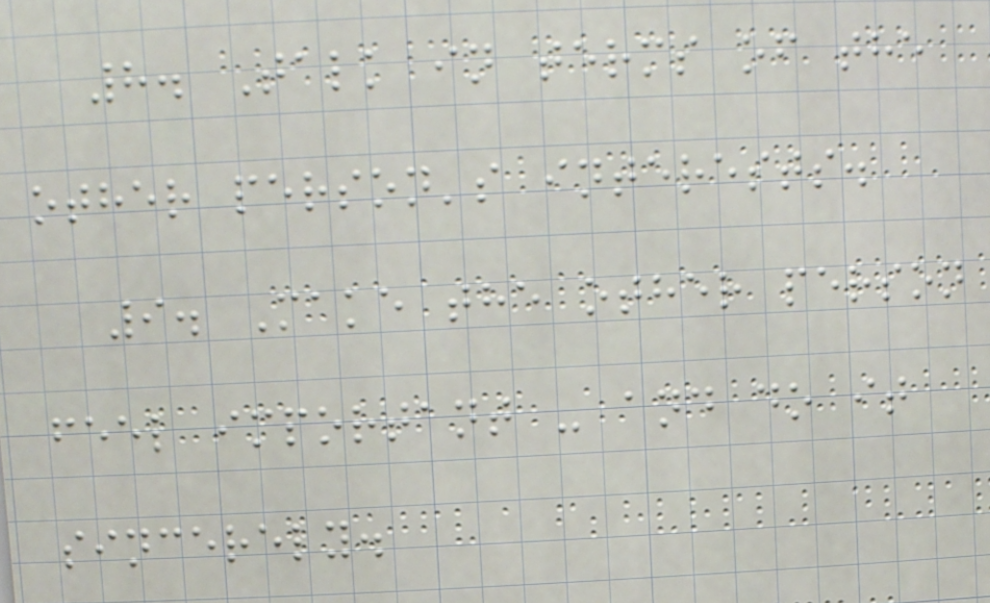8. Talk in terms of the
other person's interests.
9. Make the other person
feel important - and do it
sincerely.
